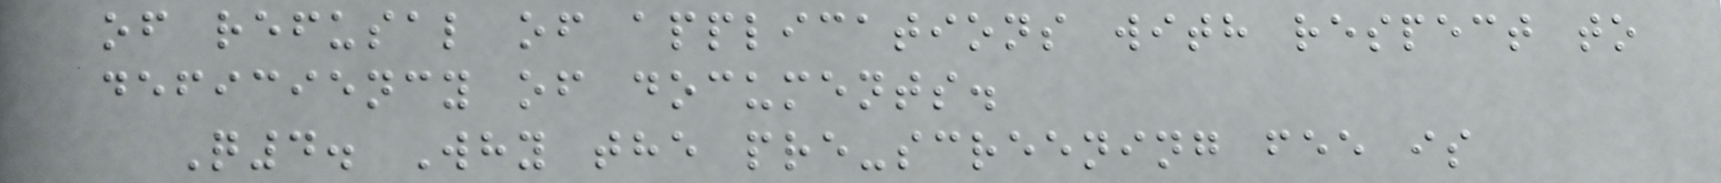of refusal of applications with respect to
deficiency of documents.
Q4. Why the pre-screening fee is
